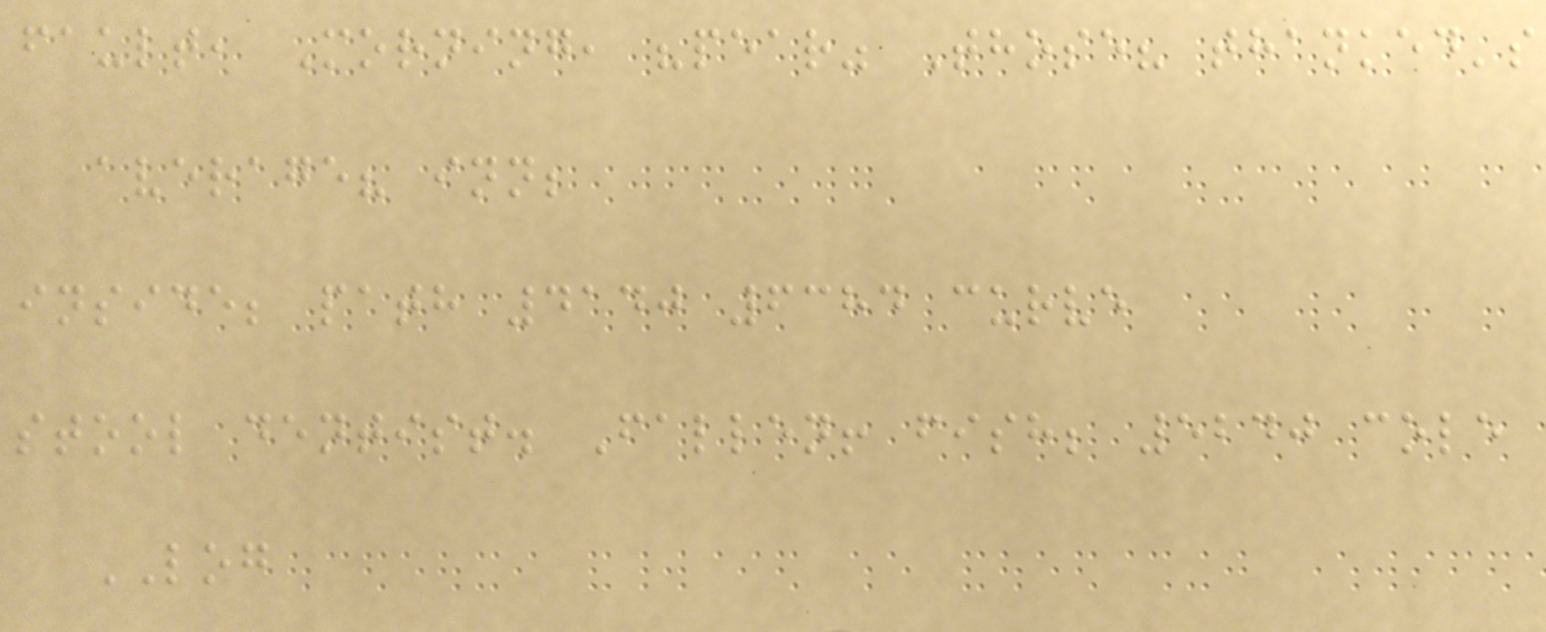fault, Morning, "pear" Those? thanked's
average? inn;
inside; path 4140 6384 curve
stool dentist. Fallen! fish; 5240 cole
LOG
